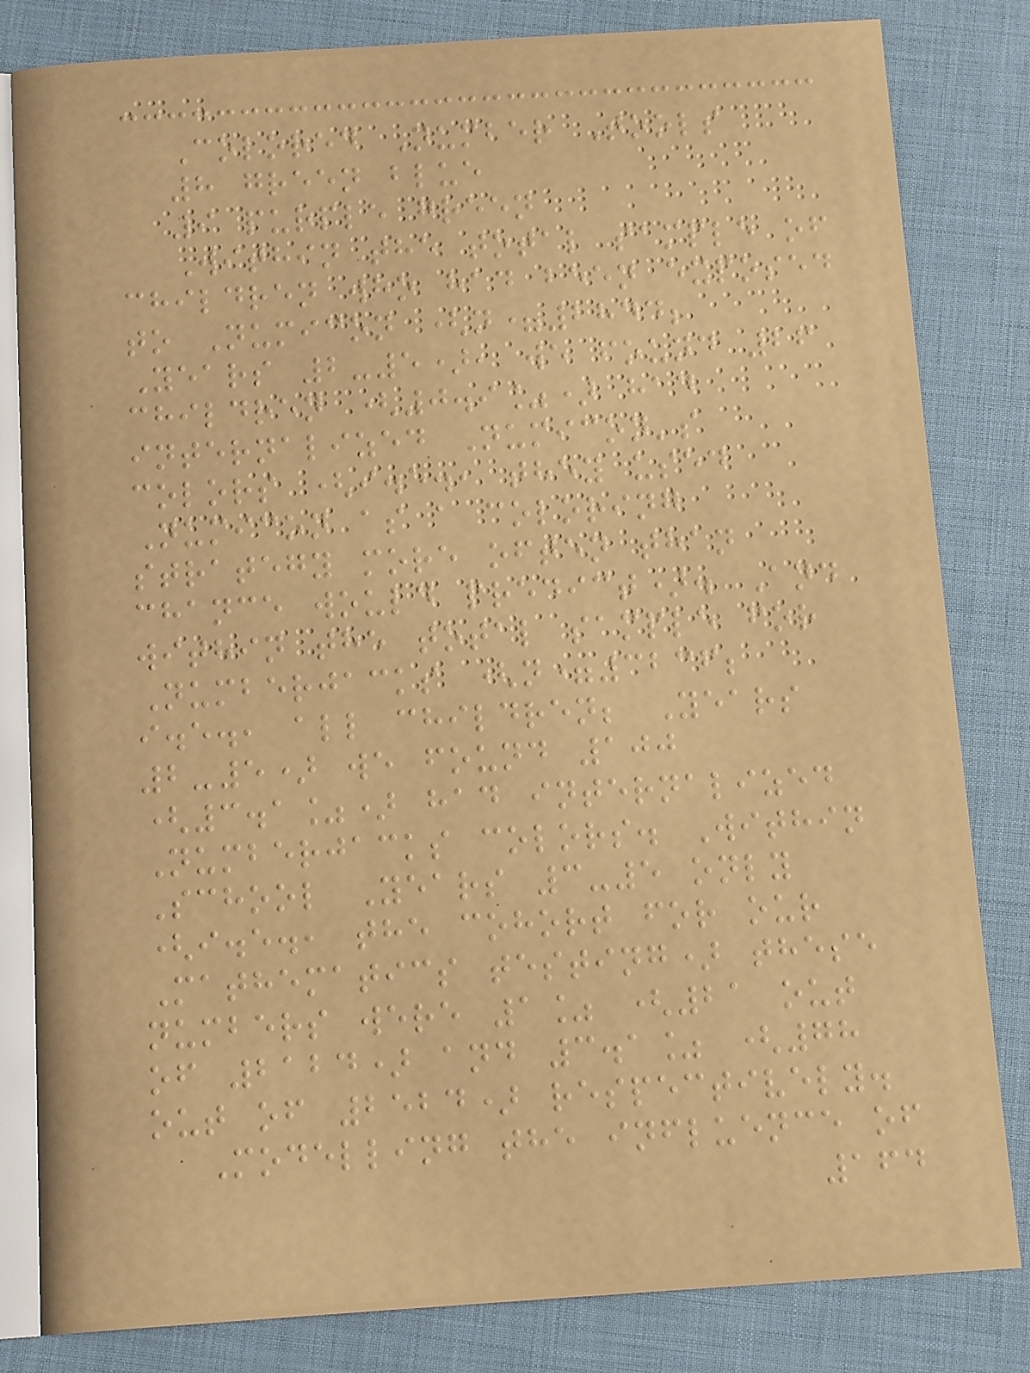Colored Number Tools
8 green blue
9 purple green
Within the total sample of
children who had been exposed
to Numicon (n=2844;
Years 2-5), we found 26
children (0.9%) had
internalized Numicon's
colors (i.e., they used
Numicon as a coloring
strategy more often than
chance would predict). And
within the total sample for
Numberjacks (n=3236;
i.e., all children; Years
2-5) we found 100
(3.1%) had internalized
Numberjacks colors. Within
School Years 3-5 only
(i.e., the cohort for our
Mathematics testing) these
numbers were 1% (21 out
of 2124) and 3.1% (78
out of 2524) respectively.
Modelling the influence of
164
